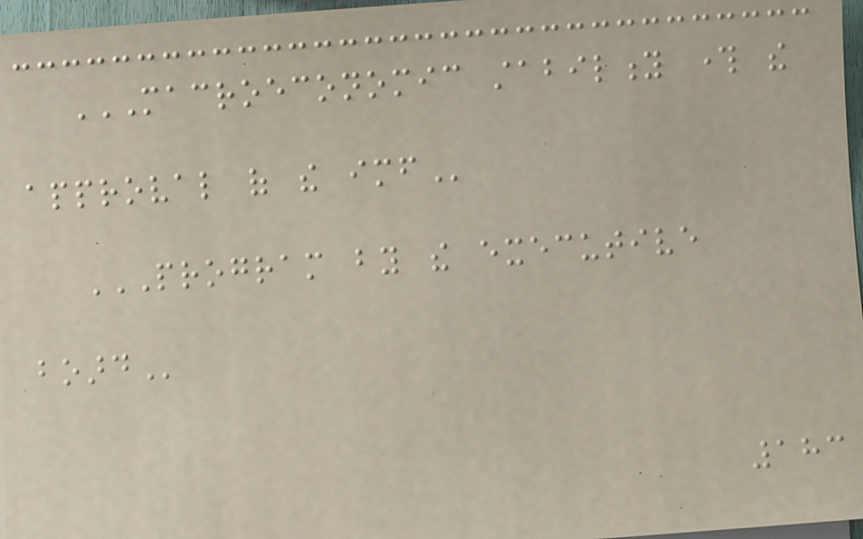MACROECONOMIC STABILITY THROUGH THE
APPROVAL OF THE IMF
PROGRAM BY THE EXECUTIVE
BOARD
183
